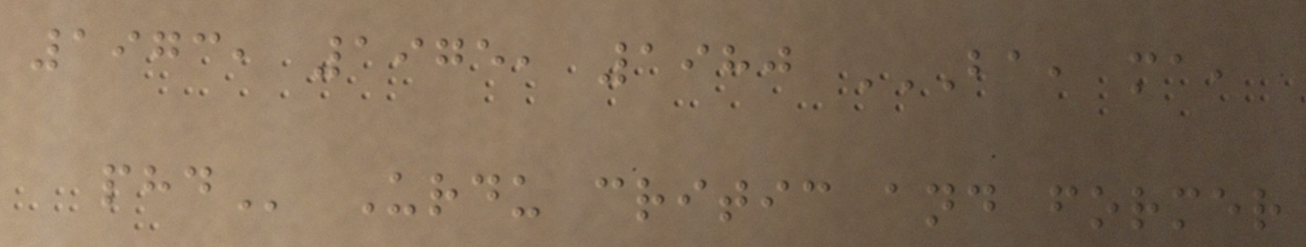1973, 1975, 1980 BA, MA,
PHD Urdu critic and former
